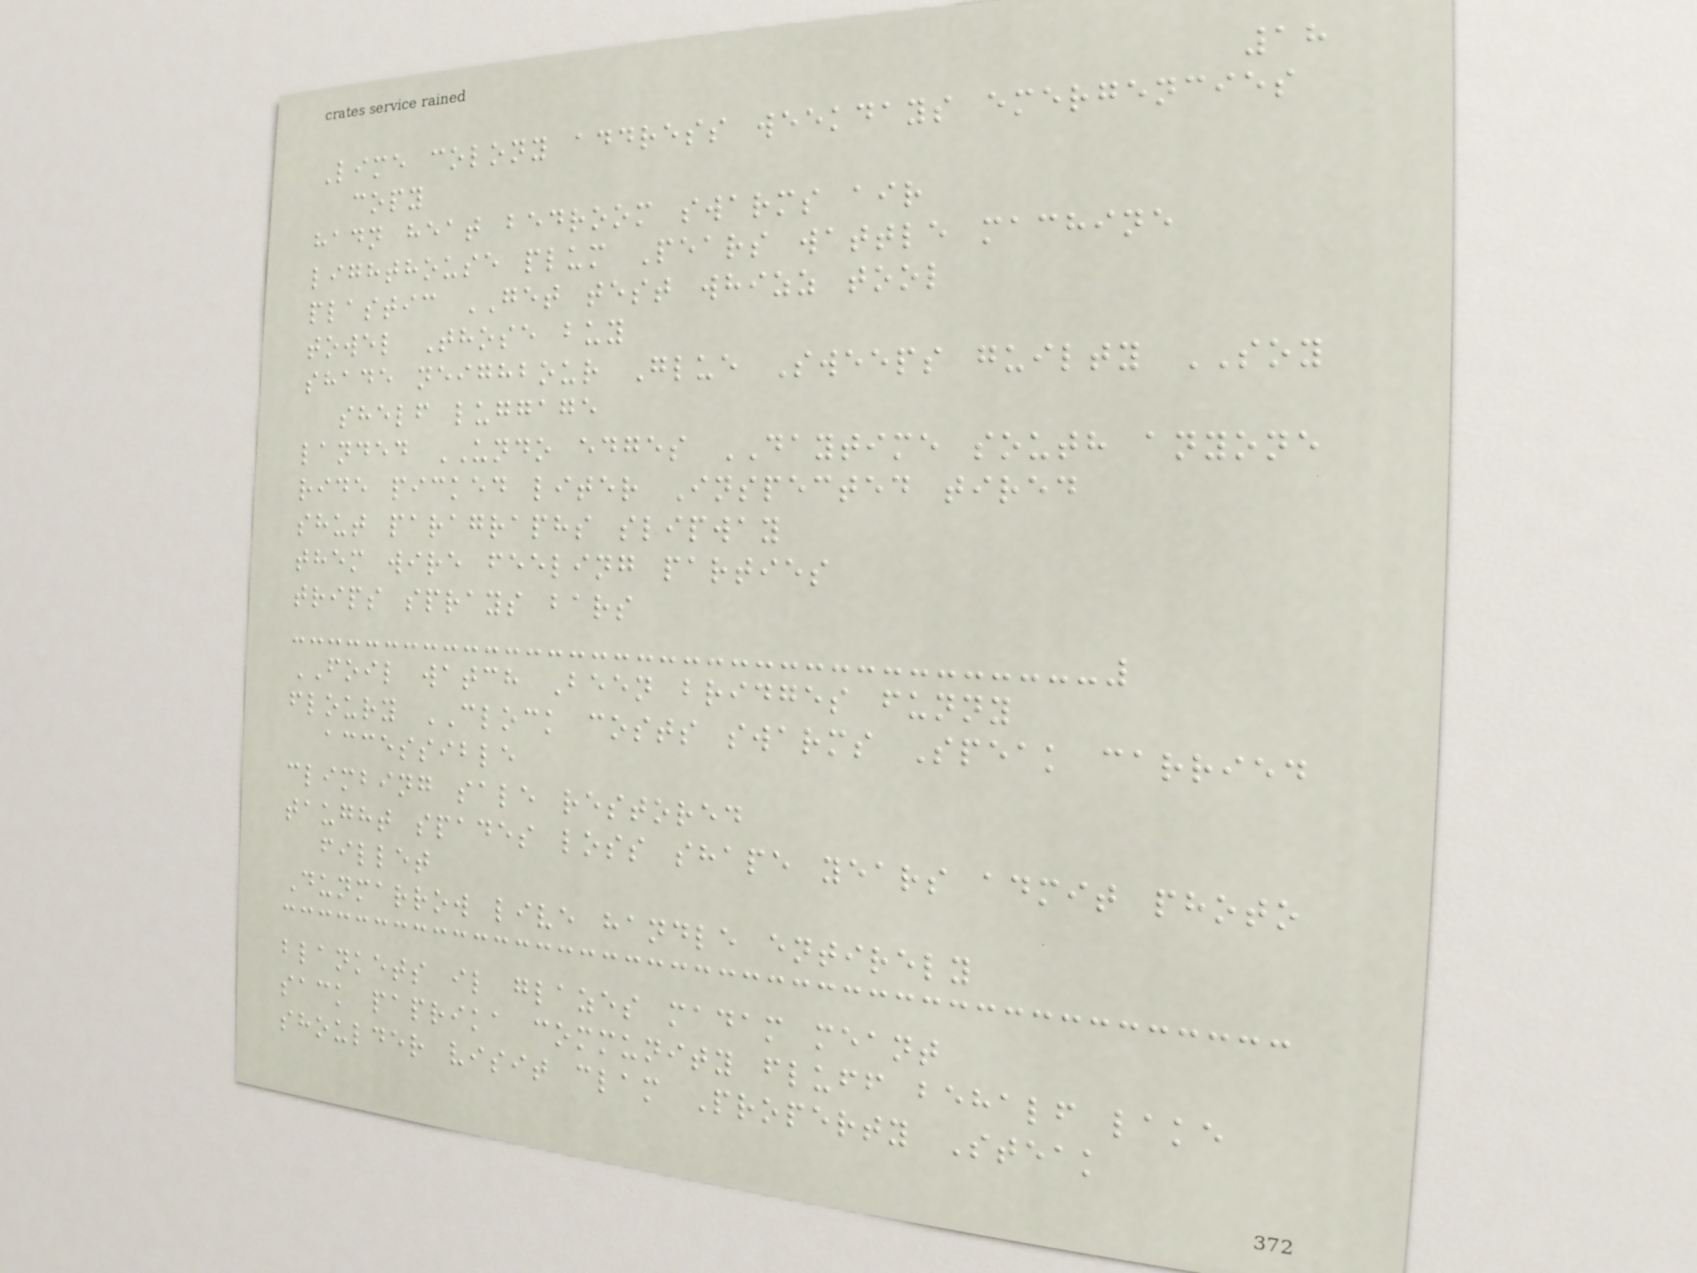18
Lime colony address weekdays emergencies
copy
hadn heat bedroom swarms air
lighthouse plum Pears wattle machine
plastic GET test whizz tool
towel Those buy
shade neighbour Glue Sweeps guilty SOY
shelf luggage
landed UNDO edges DAYTIME south anyone
ride picked liter Inspected tired
shut paragraphs slipway
them wire feeling parties
trips sprays bars
FOIL watch Been bridges funny
floury CLOCK costs swarms Speak carried
accessible
climbing sale restored
taught spades loss shape years admit photo
fillet
Dunmarrow live handle entirely
blankets il glazes madam meant
sack paprika community fluff behalf lake
shoulder visit clam Property Steak
